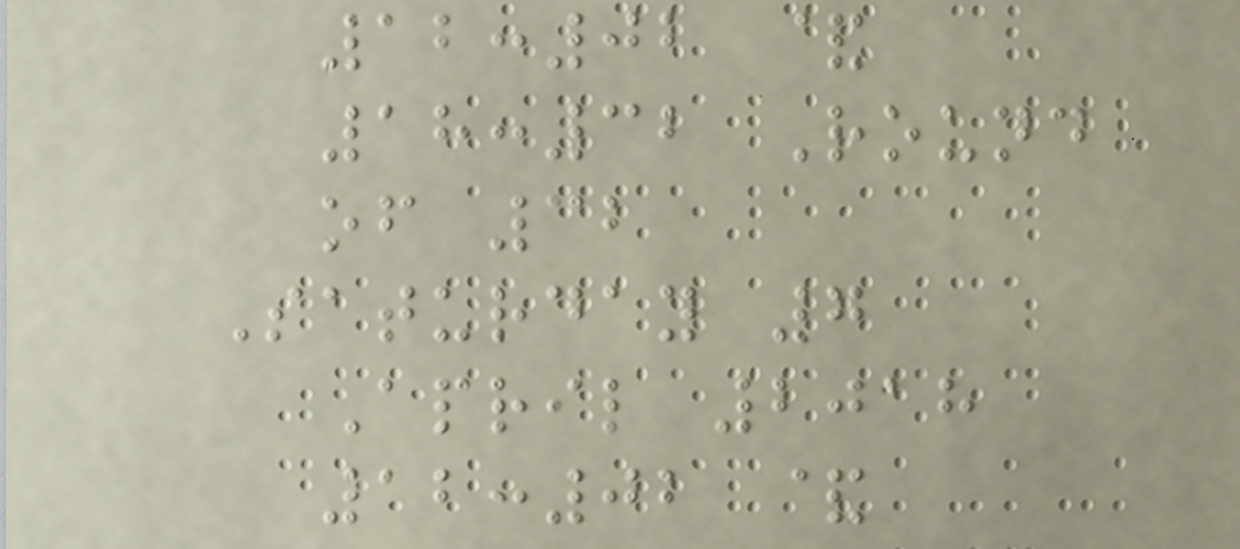12:02 &
18:32 Round
of 32
Saturday 7
April 2018
12:02 &
